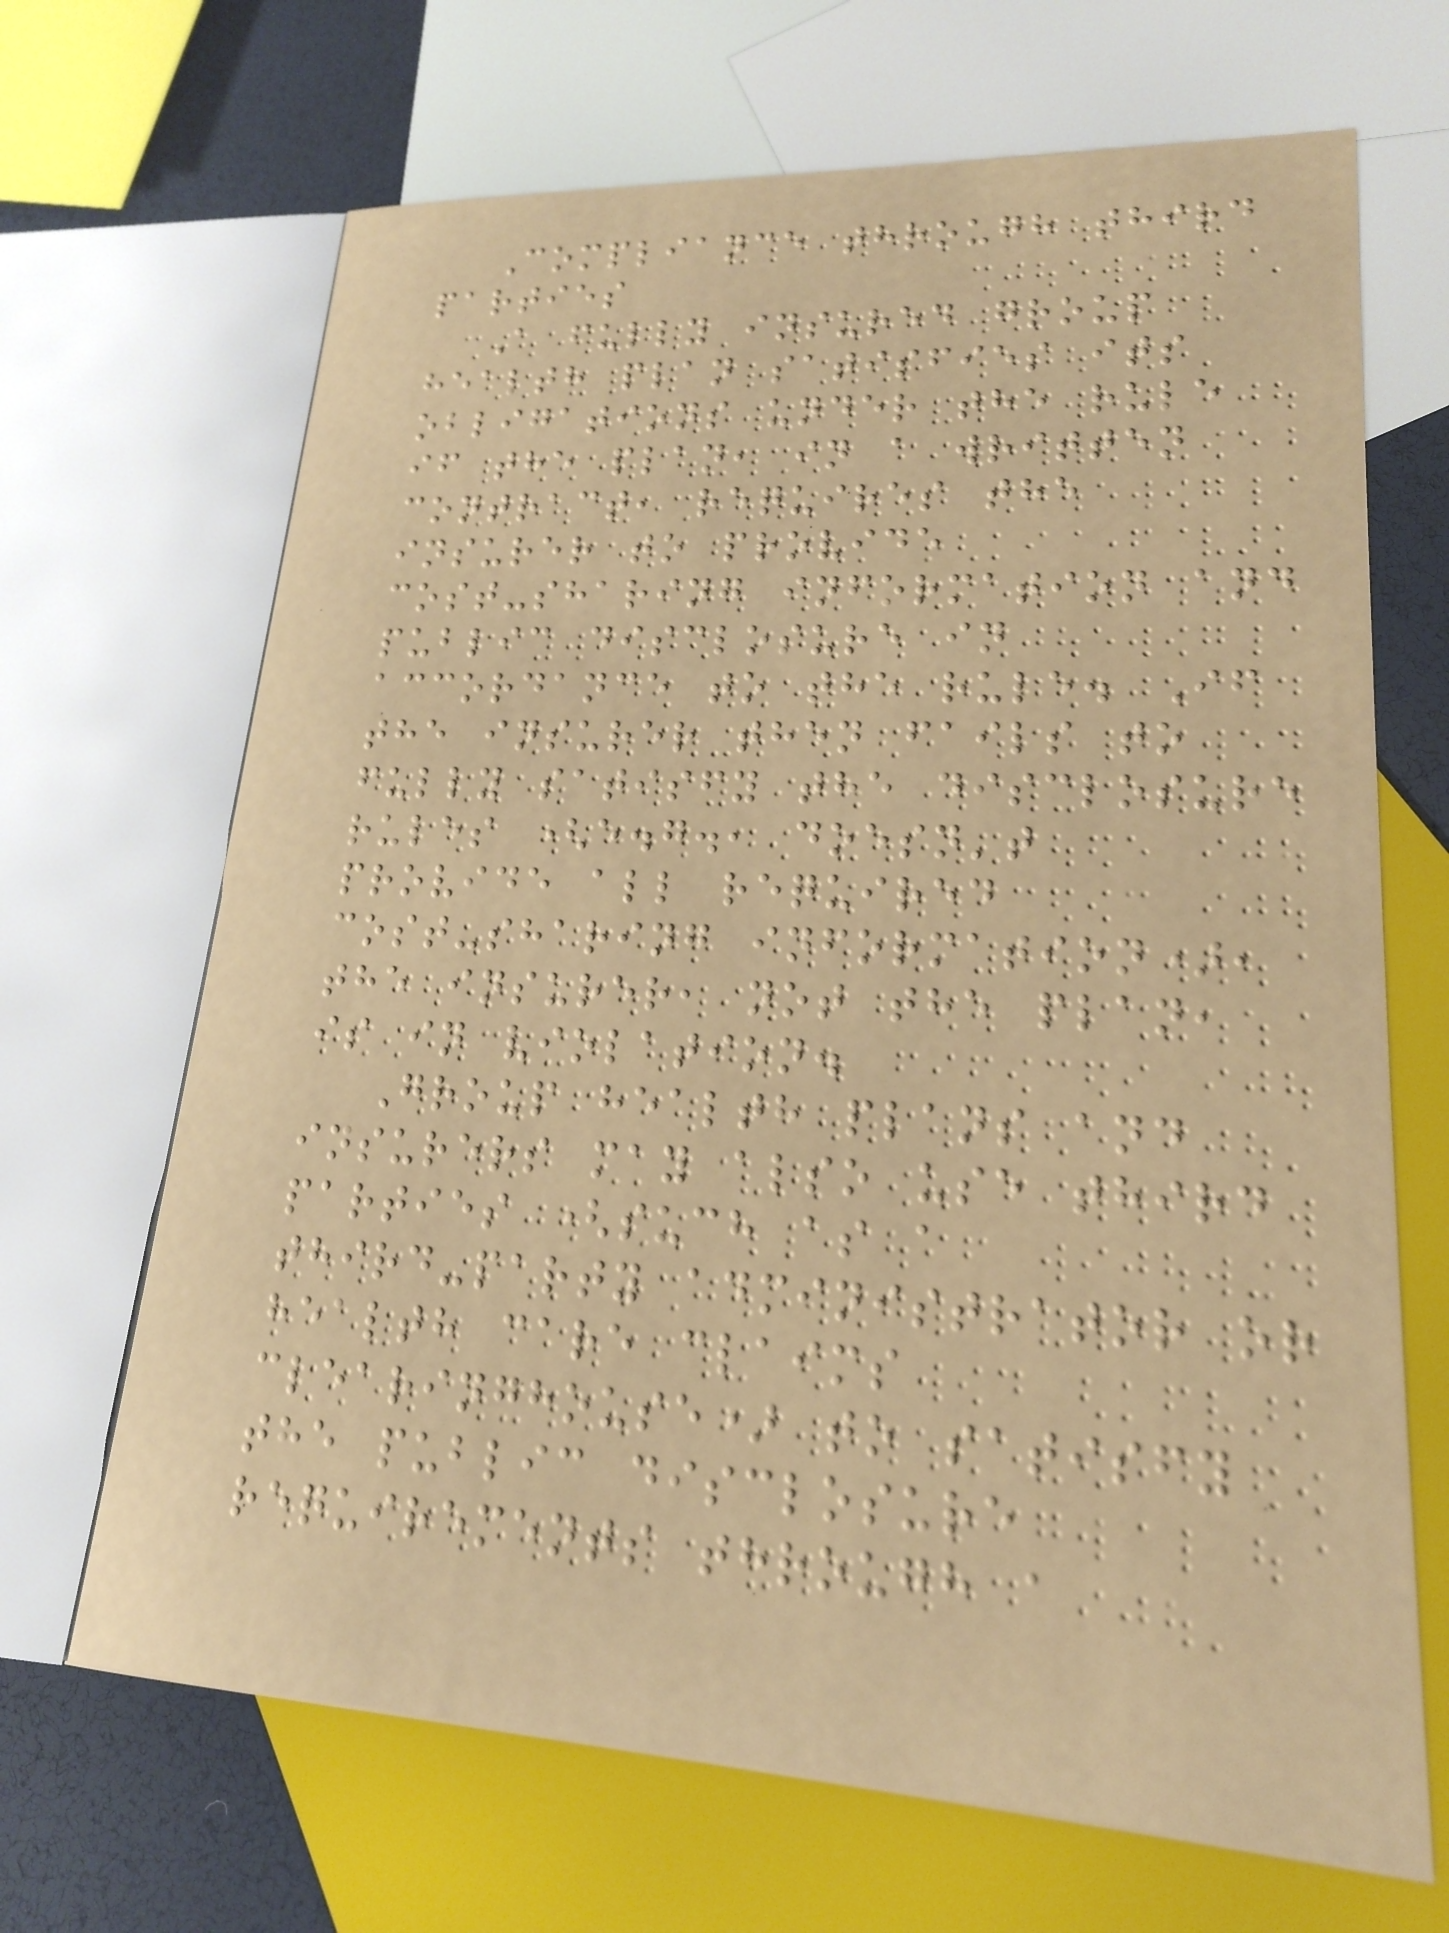Compliance through third
parties
A fully insured group
health plan satisfies its
obligations under the rule
if the plan, in a written
contract, requires the
insurer to provide
cost-sharing information and
public disclosure in
accordance to the rule. If
the insurer then fails to
fully satisfy the disclosure
rules (e.g., doesn't
provide all required
cost-sharing information),
the insurer, not the plan,
is in violation.
Group health plans and
insurers may also use third
parties (such as a
third-party administrator or
health care claims
clearinghouse) to satisfy
the public disclosure
requirements through a
